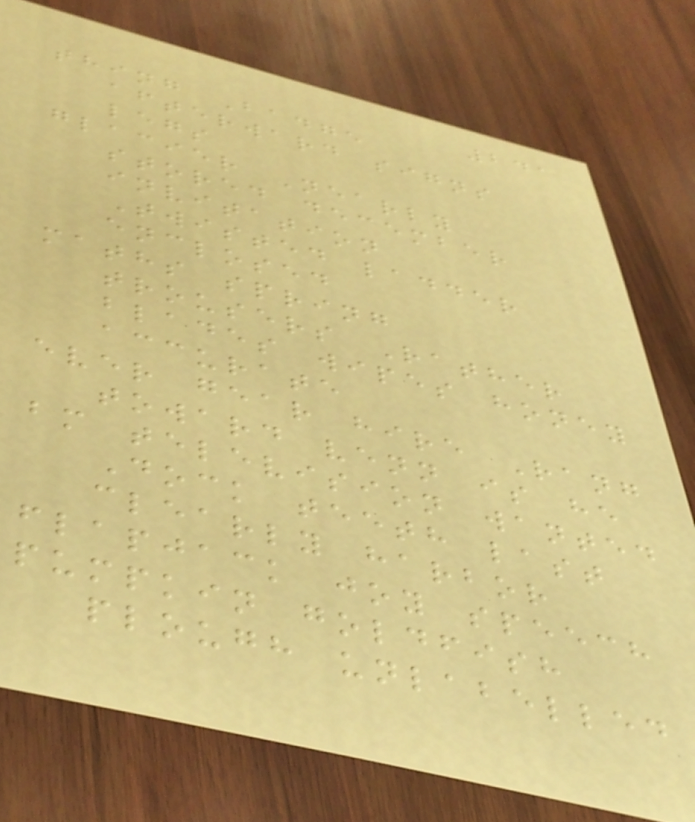241
thing Badge
afterward signs
legs
glacier Nearly
stored december
invitation
Twisted ladder
enclosed
maths spring
trousers Rather
blades wipes honey
accurate
ever gear hire Rang
toward venn is he
bm television wanted
Dock teeth last
clearly harbor
flapjack joy speech
pumpkin goldfish
plough unlabelled
